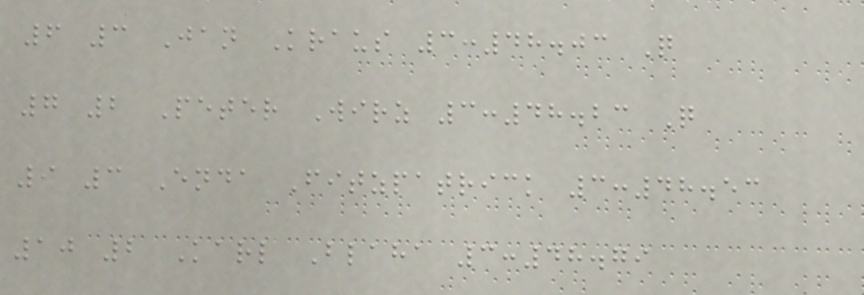6 3 Jan Kraus 3:48.03 Q
7 2 Peter Wirz 3:48.23 Q
9 3 Enda Fitzpatrick 3:48.53
10 2 Karl Blaha 3:48.79
